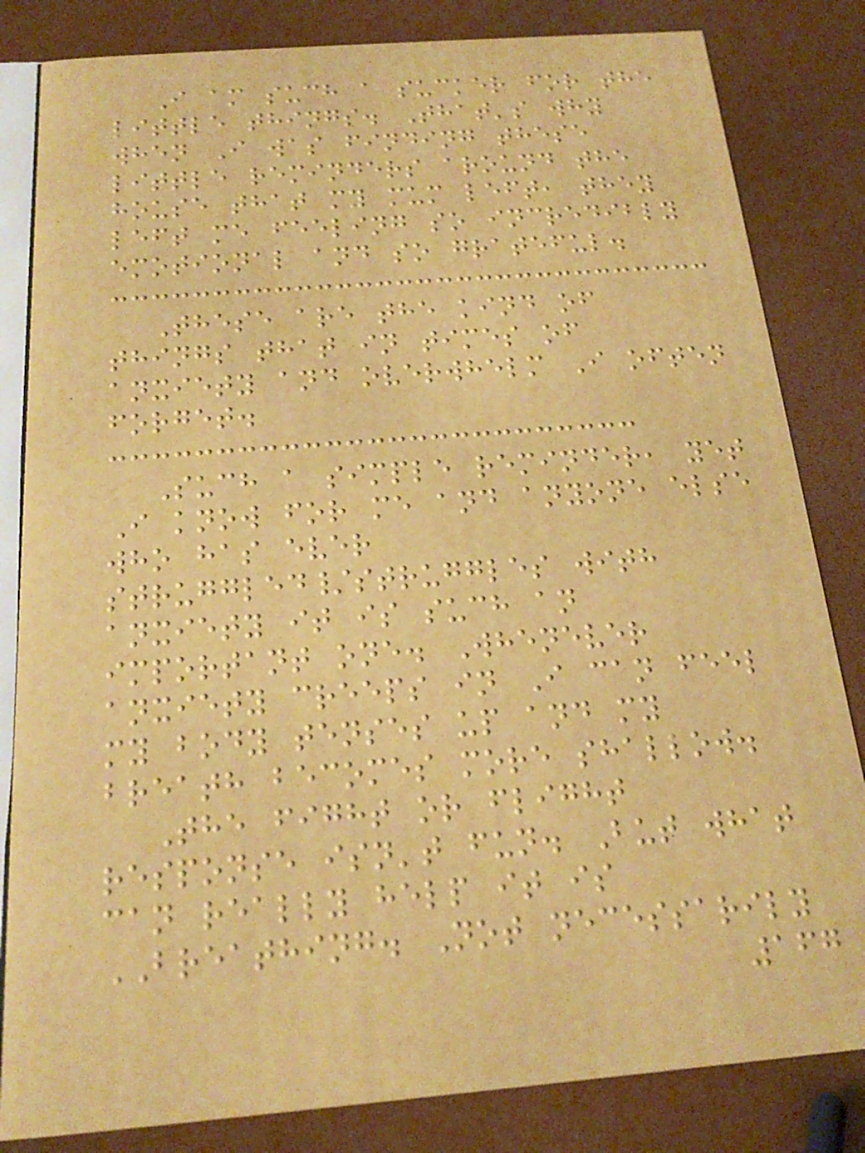I am such a sucker for the
little things. That's why
when I was finding these
little reminders around the
house that my mum left, they
left me feeling so incredibly
emotional and so grateful.
These are the kind of
things that in times of
anxiety and overwhelm I often
forget.
Such a simple reminder, yet
I know for me and anyone else
who has ever
struggled/struggles with
anxiety it is such an
important one. Whenever
anxiety creeps in I can feel
my body tenses up and my
breath becomes more shallow.
The fight or flight
response isn't fun. But what
can really help it is
BREATHING. Not necessarily
167
